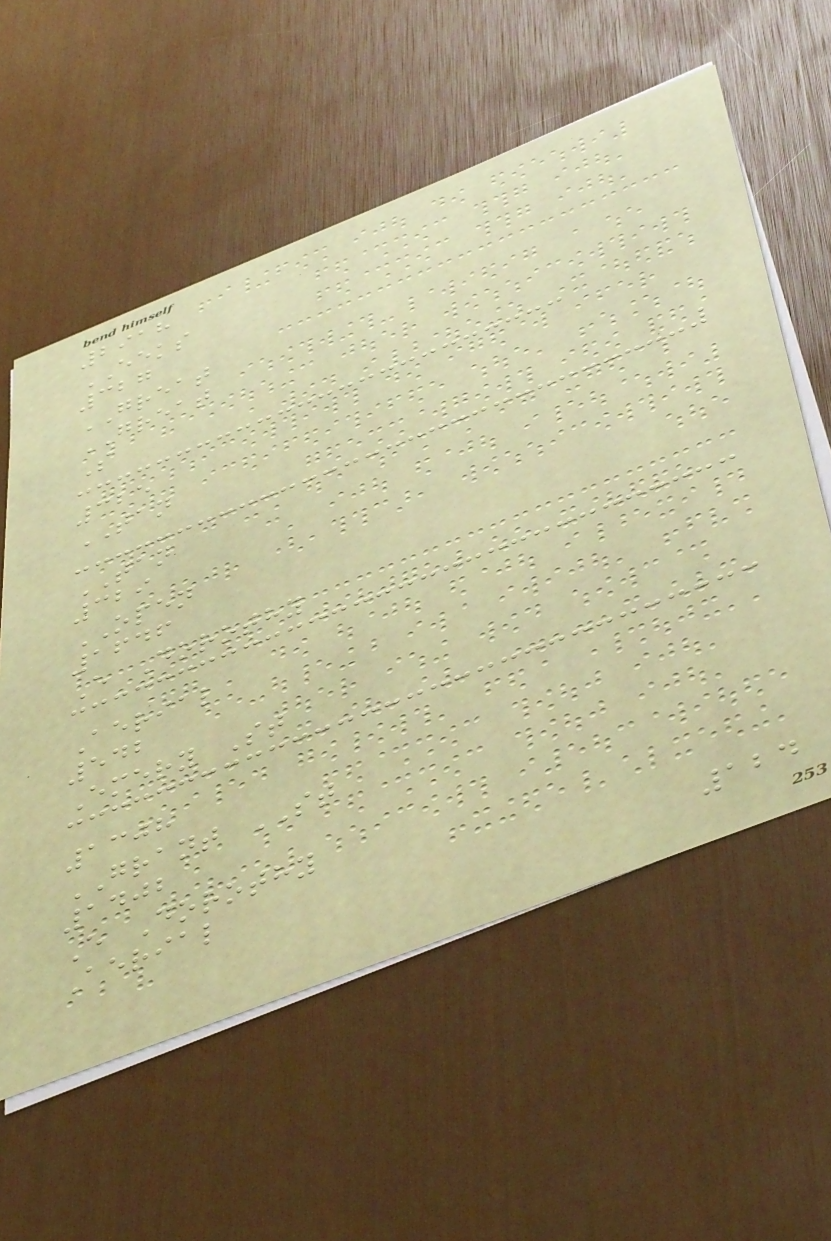2918
EEKS
327
GREAT
GREAT
S
325
TAN
TAN
329
OPEN
1646
E Dorothy
Aerial
542
Emery St
1308
GRANT ST
1402
E Dorothy
Aerial
124
